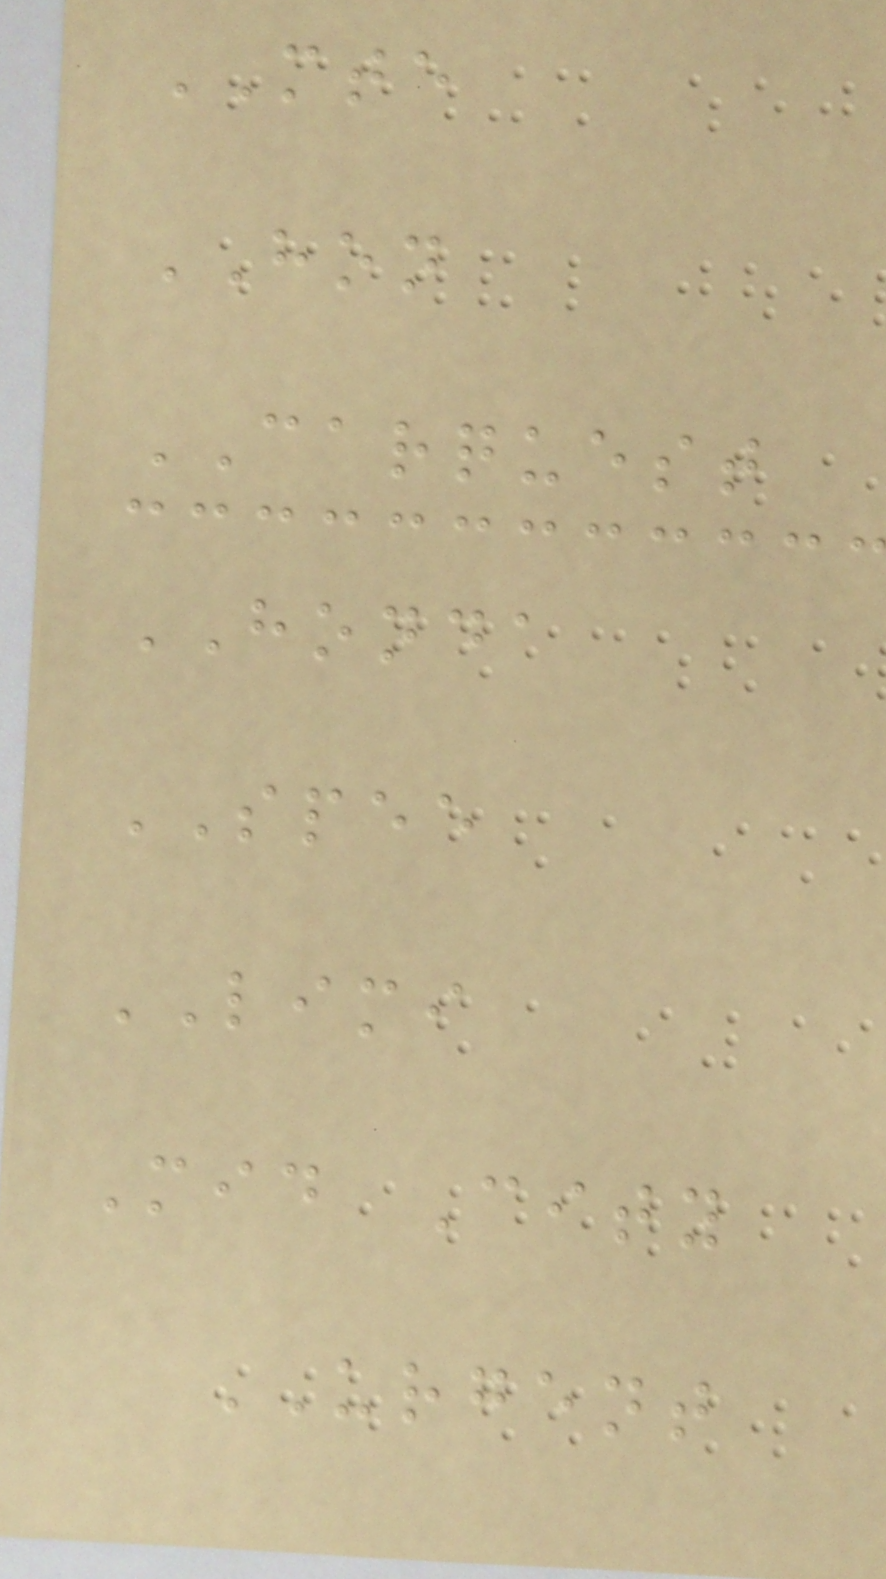MTE
HON
CARQUEST
HONDA
SPEE
LIMI
Mid City
URGENT
